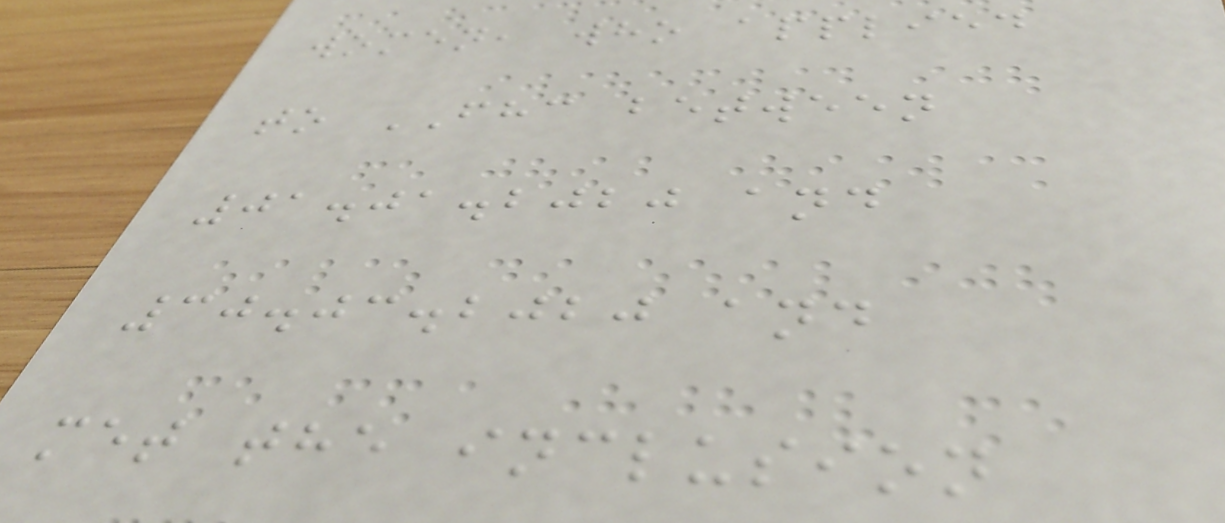women, who applied
to FHC between
01.01.2020 and
30.03.2020 and
met the inclusion
